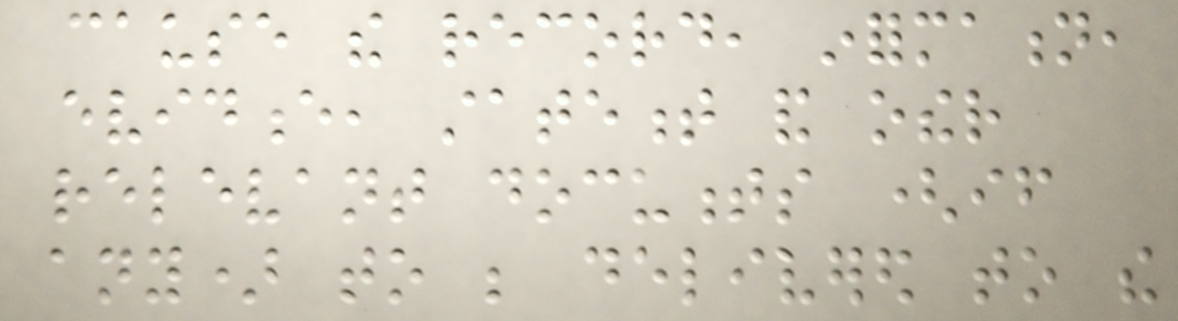cause the record, information,
evidence, statement and other
relevant documents (if
any) to be delivered to the
